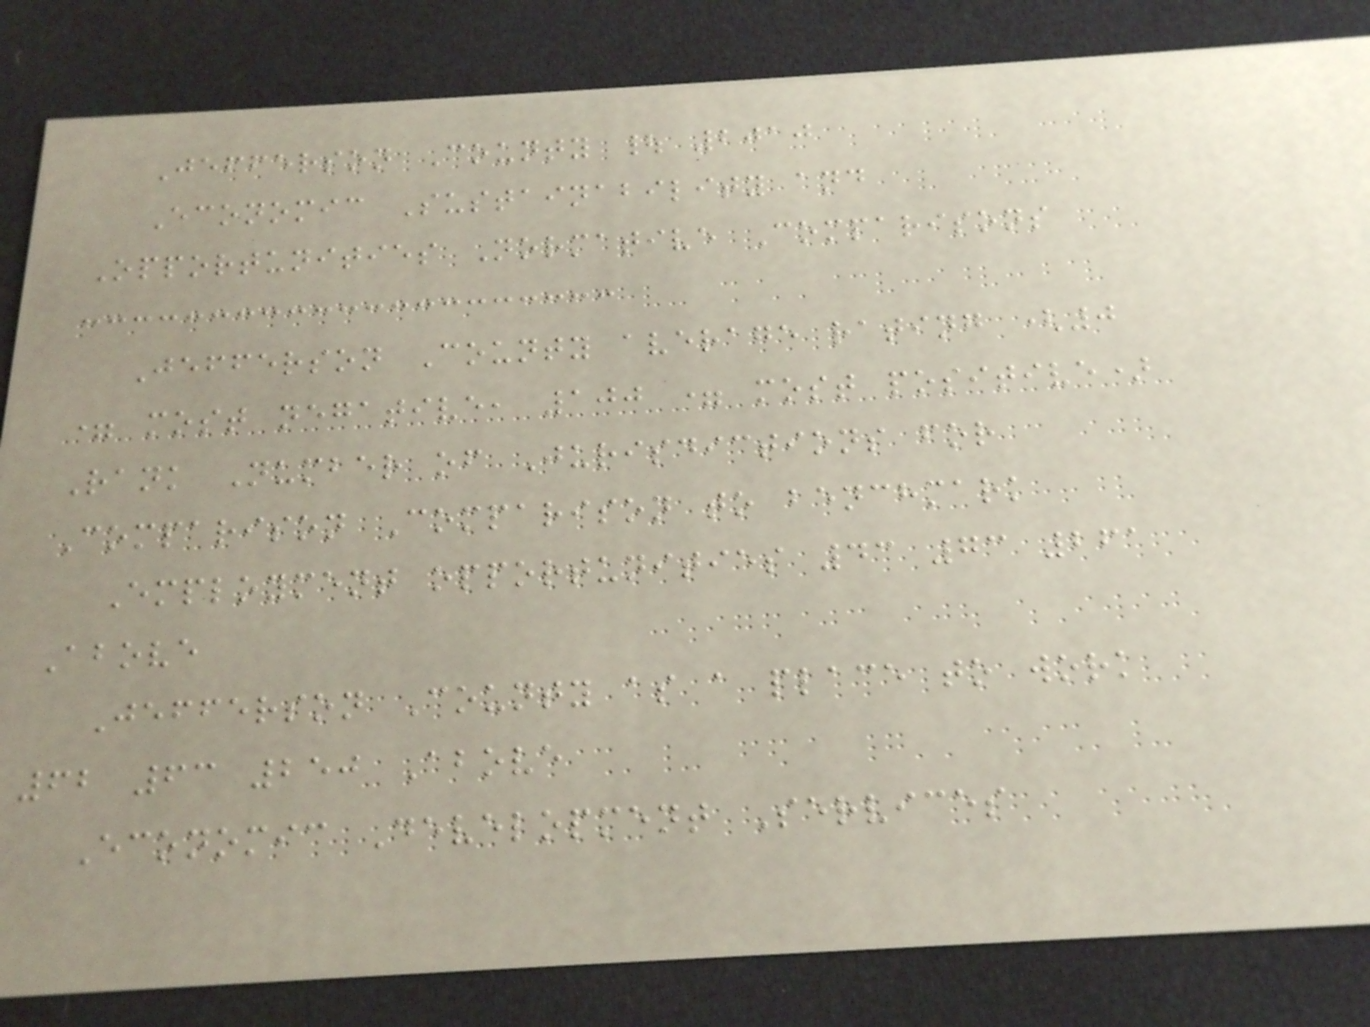Jefferson County | 2010
Economic Sustainability and
Opportunities Normative Comparisons
Jefferson County average rating (0
= most negative, 100 = most positive)
Rank Number of Jurisdictions for
Comparison Comparison to benchmark
Employment opportunities 43 73 261
Above
Jefferson County as a place to work
62 63 250 Above
Economic Development Services
